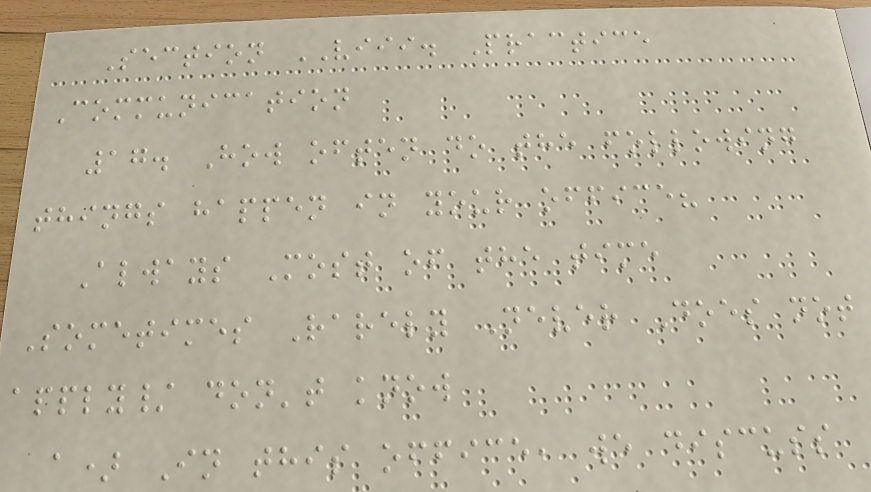Section VIII. Practice
Communication
17. How often do the following
things happen in your office?
Always Most of the time
Sometimes Rarely Never Does not
apply/ don't know
a) In this office, we discuss
